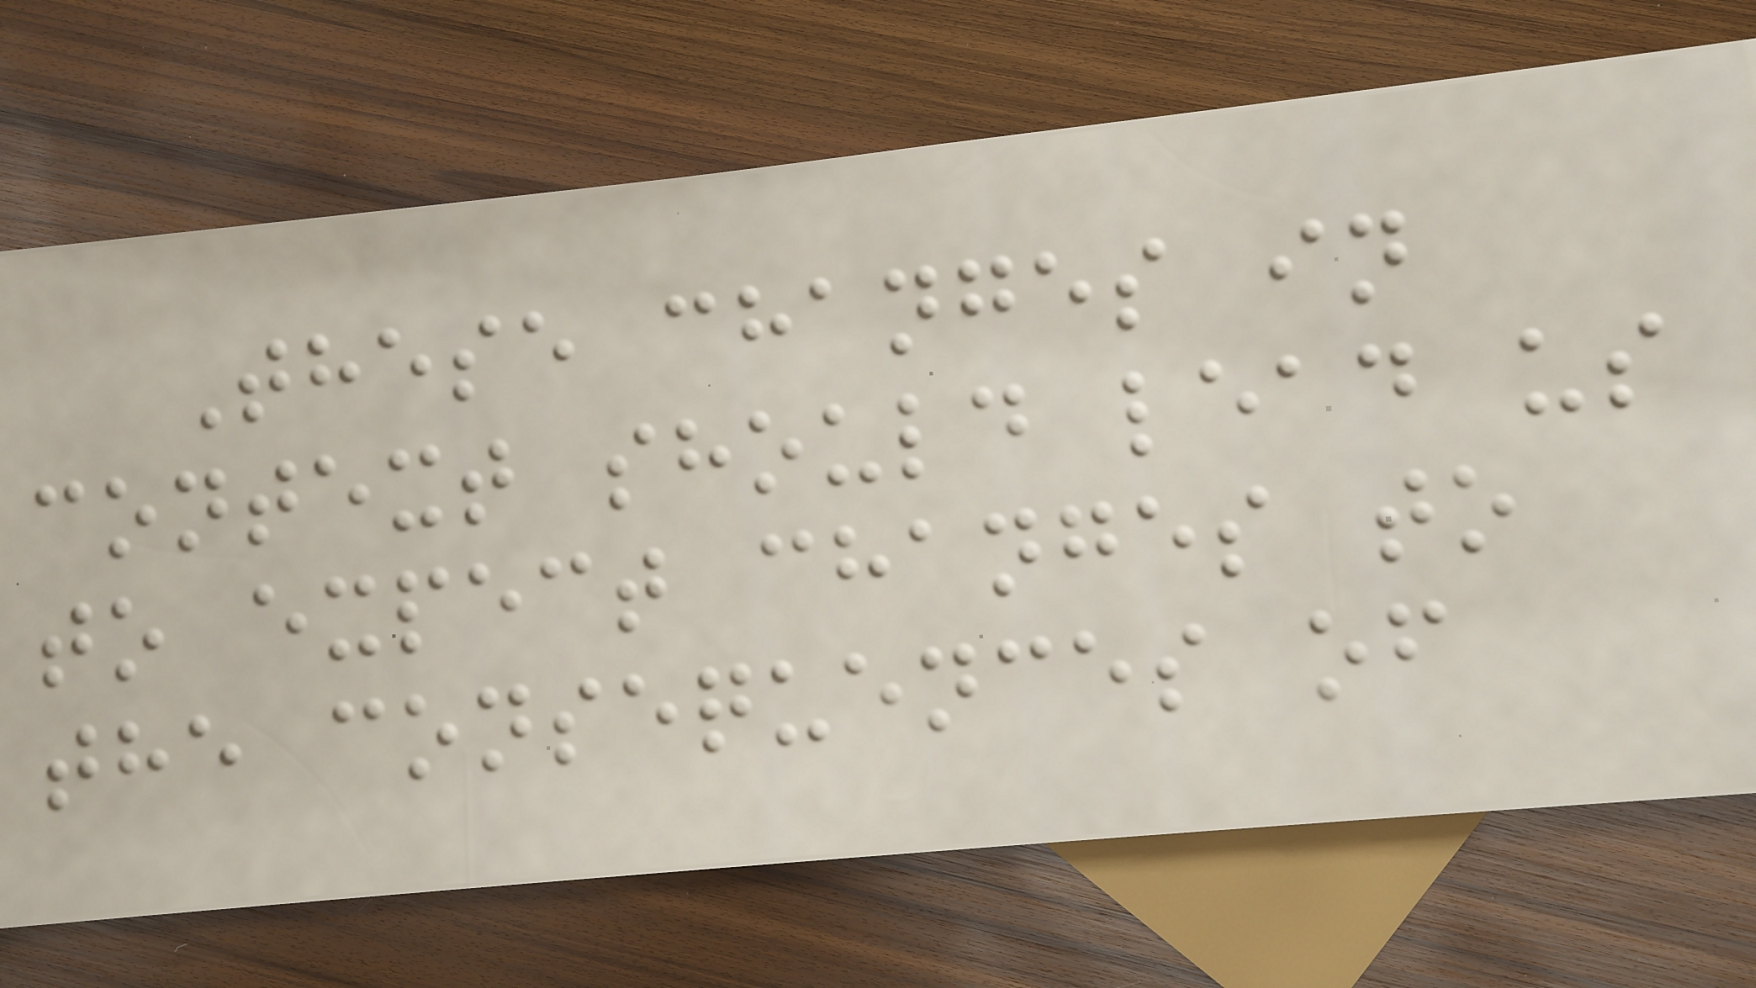These changes in
context should lead us
to expect changes to
the consequences of
